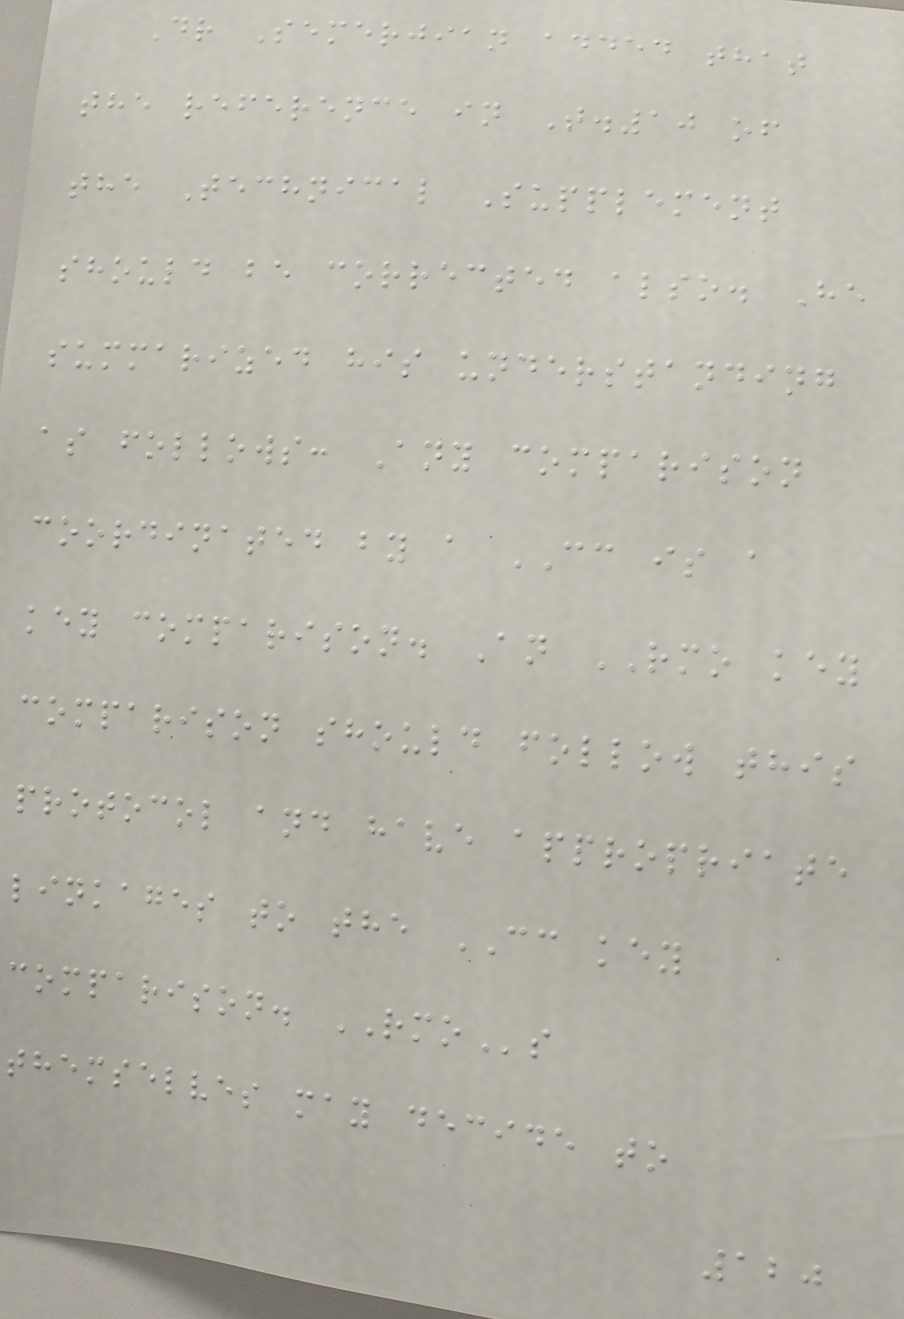Dr Semerjian added that
the reference in T.10 of
the Technical Supplement
should be corrected also. He
summarized his understanding
as follows: Any comparison
coordinated by a CC is a
key comparison. An RMO key
comparison should follow this
protocol and have appropriate
linkages to the CC key
comparison. RMOs
themselves may decide to
120
